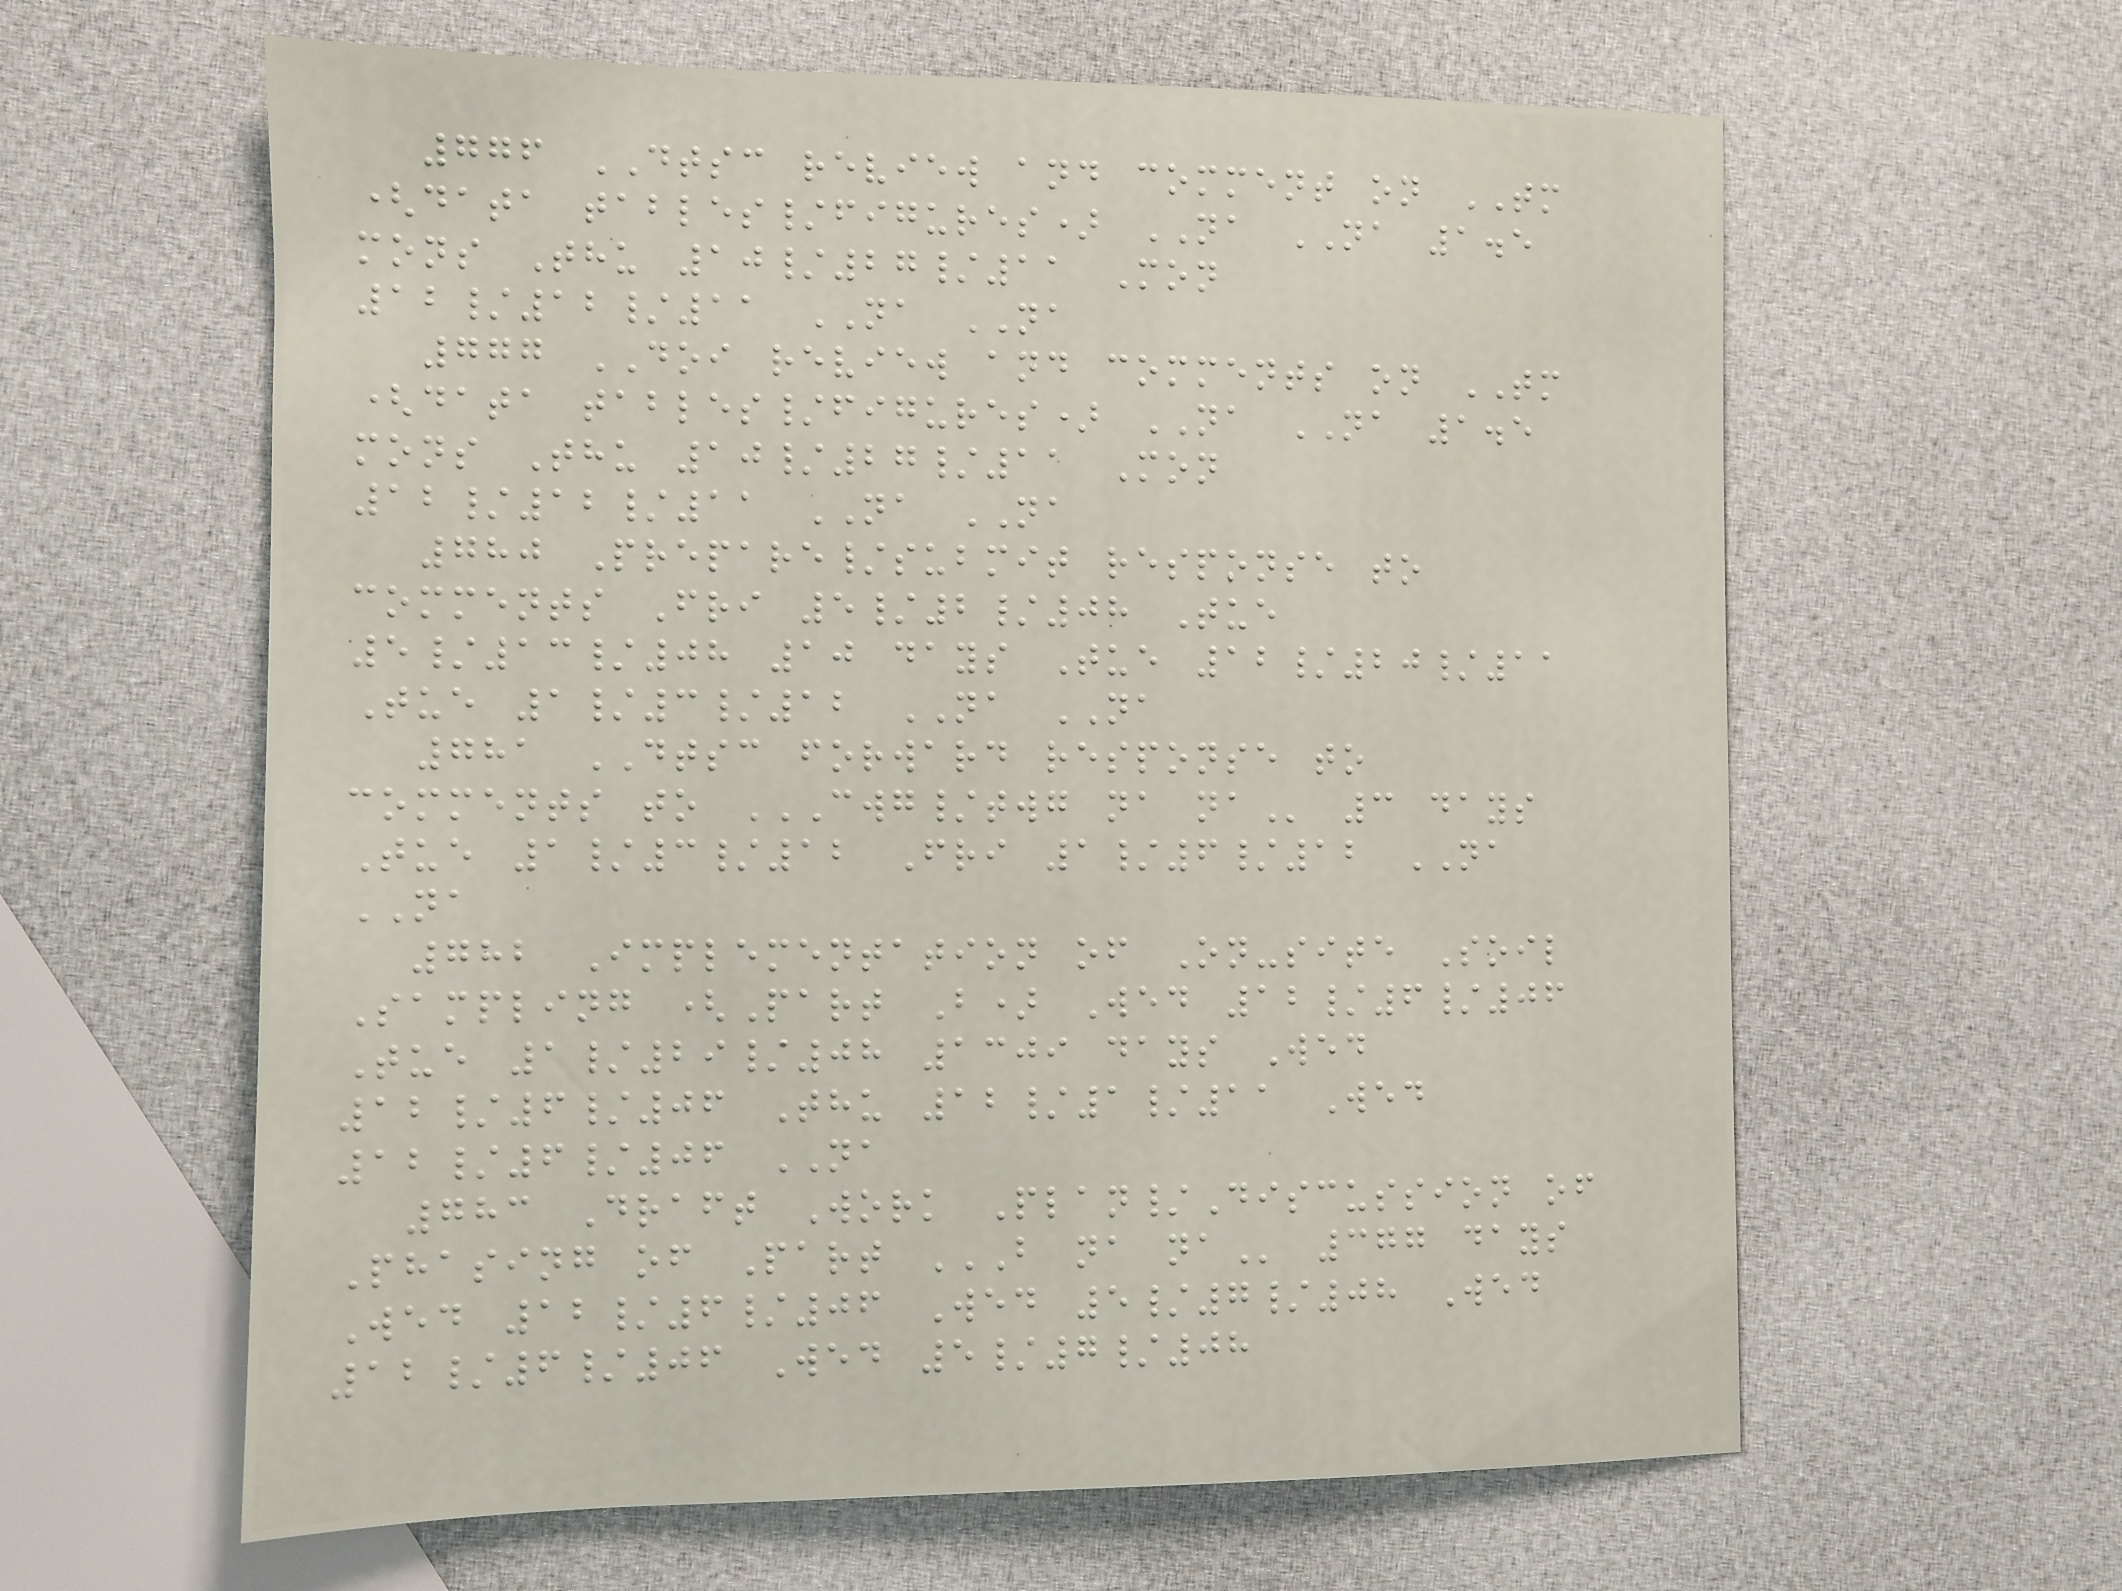776 DTSC review and comment on TM
(data tables/figures) NA NA 1.5
mons Thu 10/27/11 Mon
12/12/11 NA NA
777 DOI review and comments on TM
(data tables/figures) NA NA 1.5
mons Thu 10/27/11 Mon
12/12/11 NA NA
780 Prepare/submit response to
comments Fri 5/2/08 Tue
5/13/08 10 days Tue 12/20/11
Tue 1/3/12 NA NA
781 DTSC forward response to
comments to CWG/TWG NA NA 3 days
Tue 1/3/12 Fri 1/6/12 NA
NA
782 Implementation of On-site Soil
Sampling (Part B) Wed 12/6/06
Tue 1/29/08 1309 days Wed
12/6/06 Thu 12/1/11 Wed
12/6/06 NA
783 Draft Work Plan/Discussion of
Phasing of Part B NA NA 377 days
Wed 12/6/06 Wed 5/7/08 Wed
12/6/06 Wed 5/7/08
